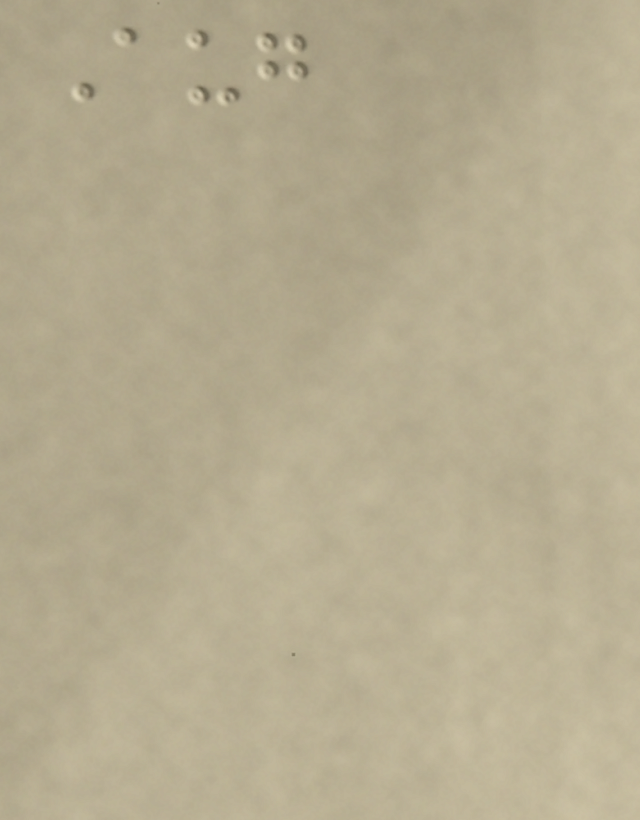Aug
